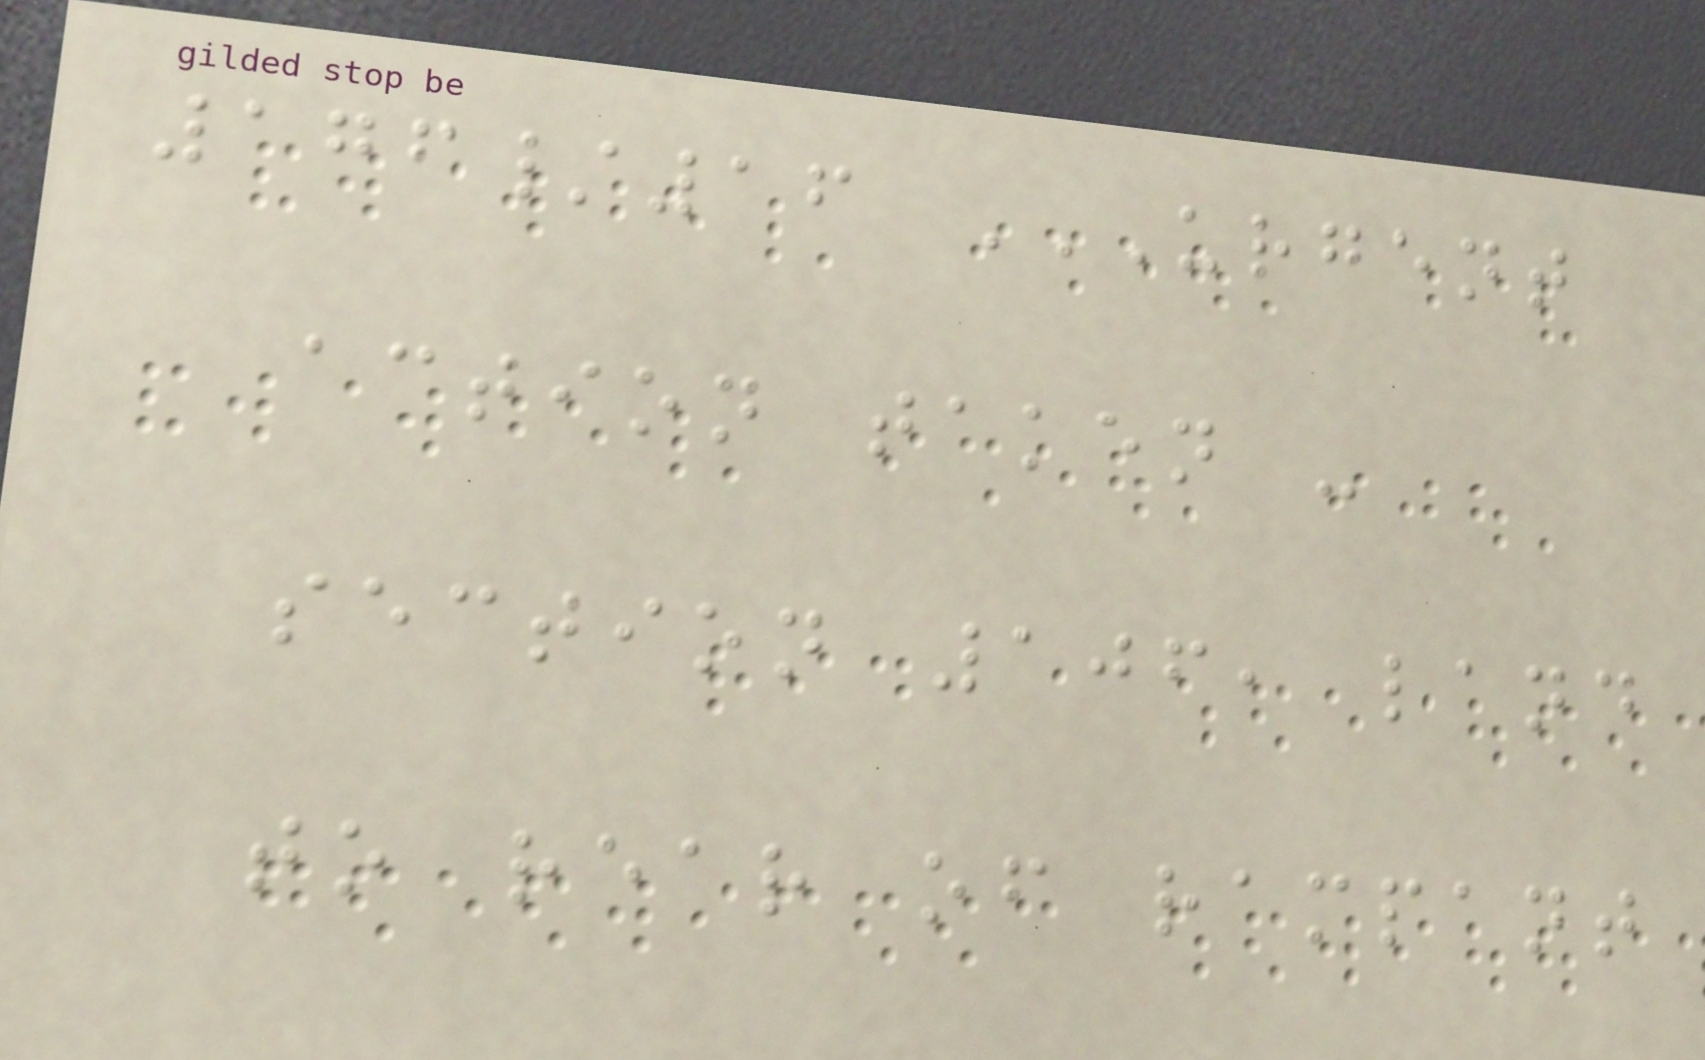176/16 URGENT
ACTION TAKEN -
SECTION 106, LAND
TO REAR OF RAMPANT
